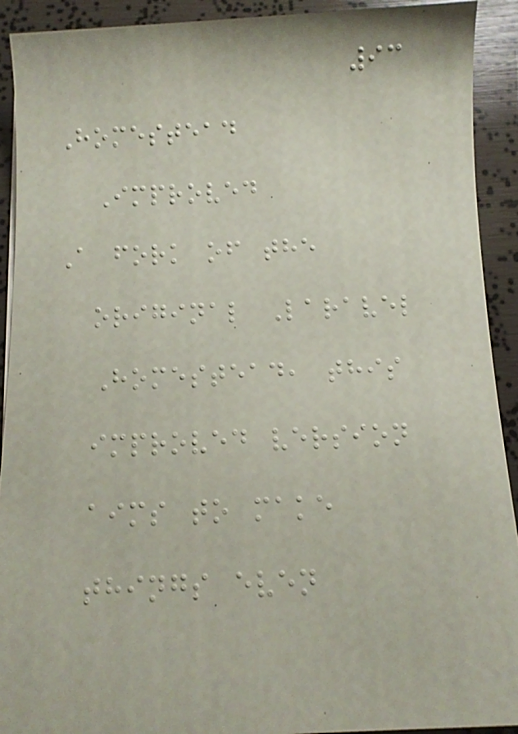93
Homestead
Improved
A fork of the
original Laravel
Homestead, this
improved version
aims to make
things even
